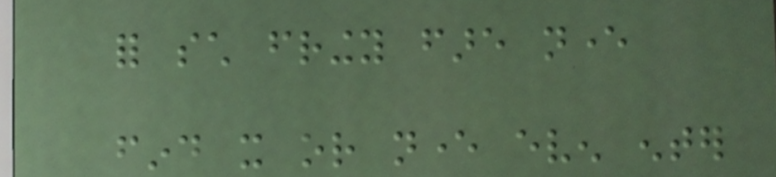for such fringy fare never
find it or never even enter
